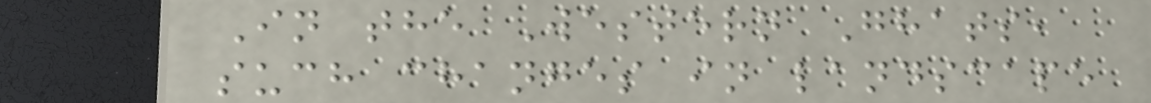In the Western Ghats,
such changes in landscape
